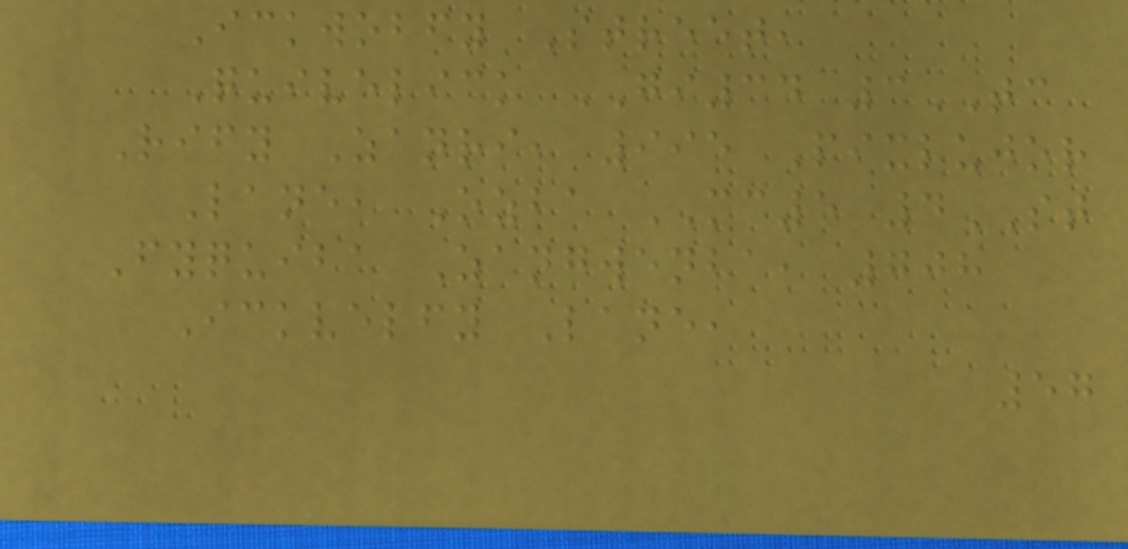Ickwobfy Street,
Quivelick GI34 3TC
Rify Zanri, 995 Pixlujor
Lane, Ozba MC5 4ST
Fyquiba Zangwenba, 708
Ickvelfy Lane,
57
